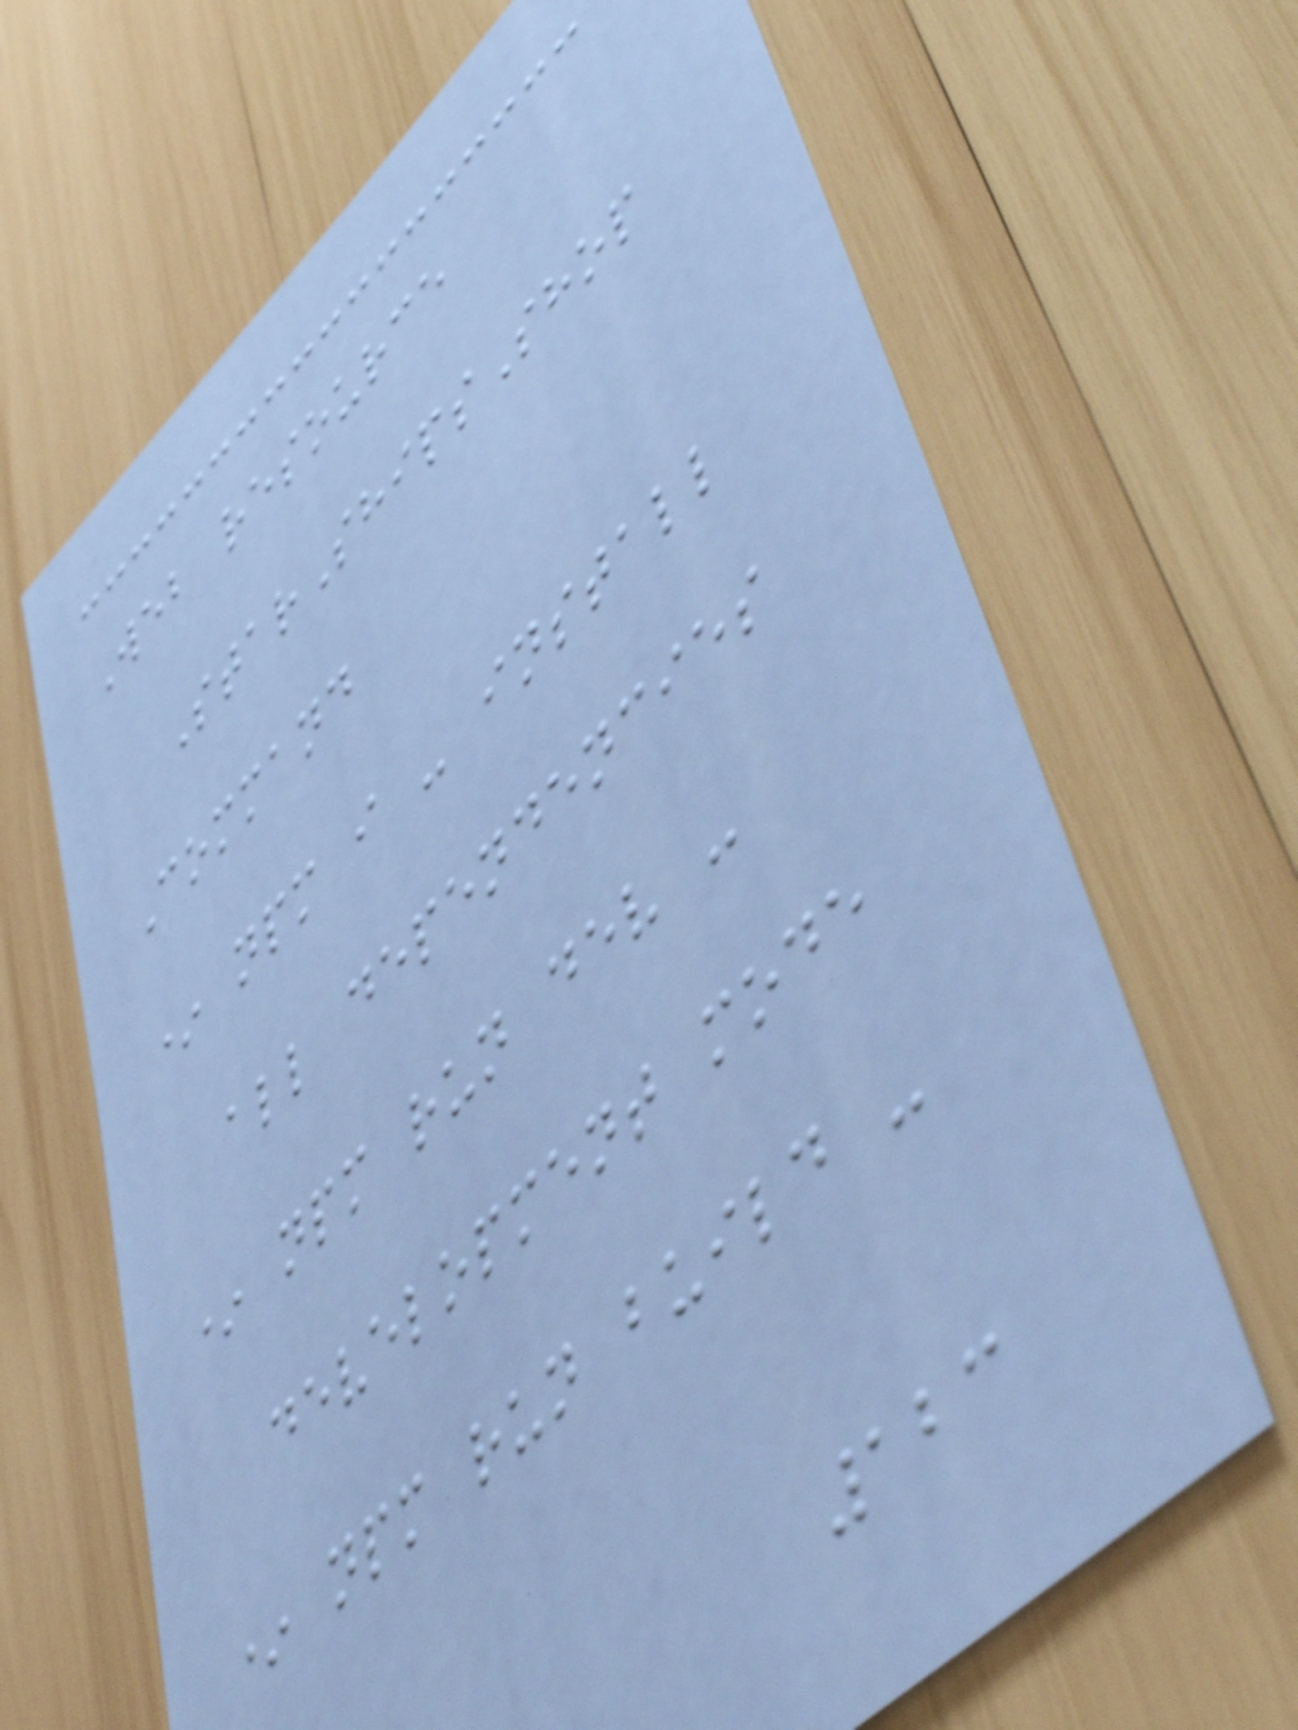Web resource
StarShipsShop
Command
* npm i - install
all dependencies
* npm run dev -
development mode
* npm run build -
123
